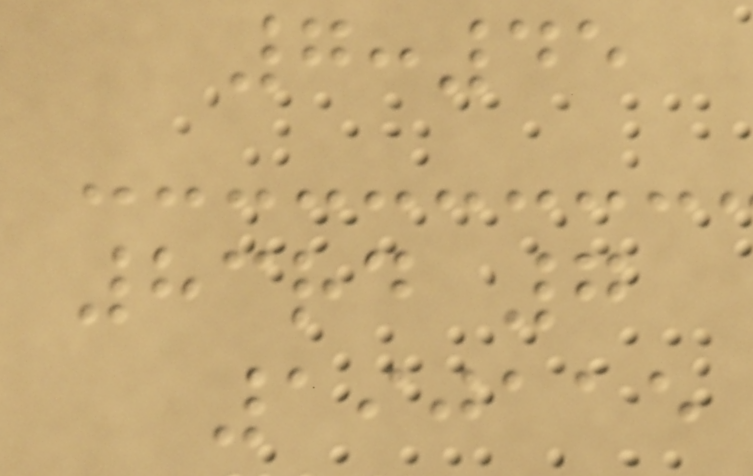7:45
83rd 7
190115
